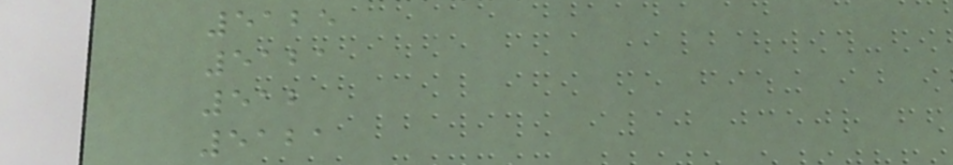5125
5121
512
5121
